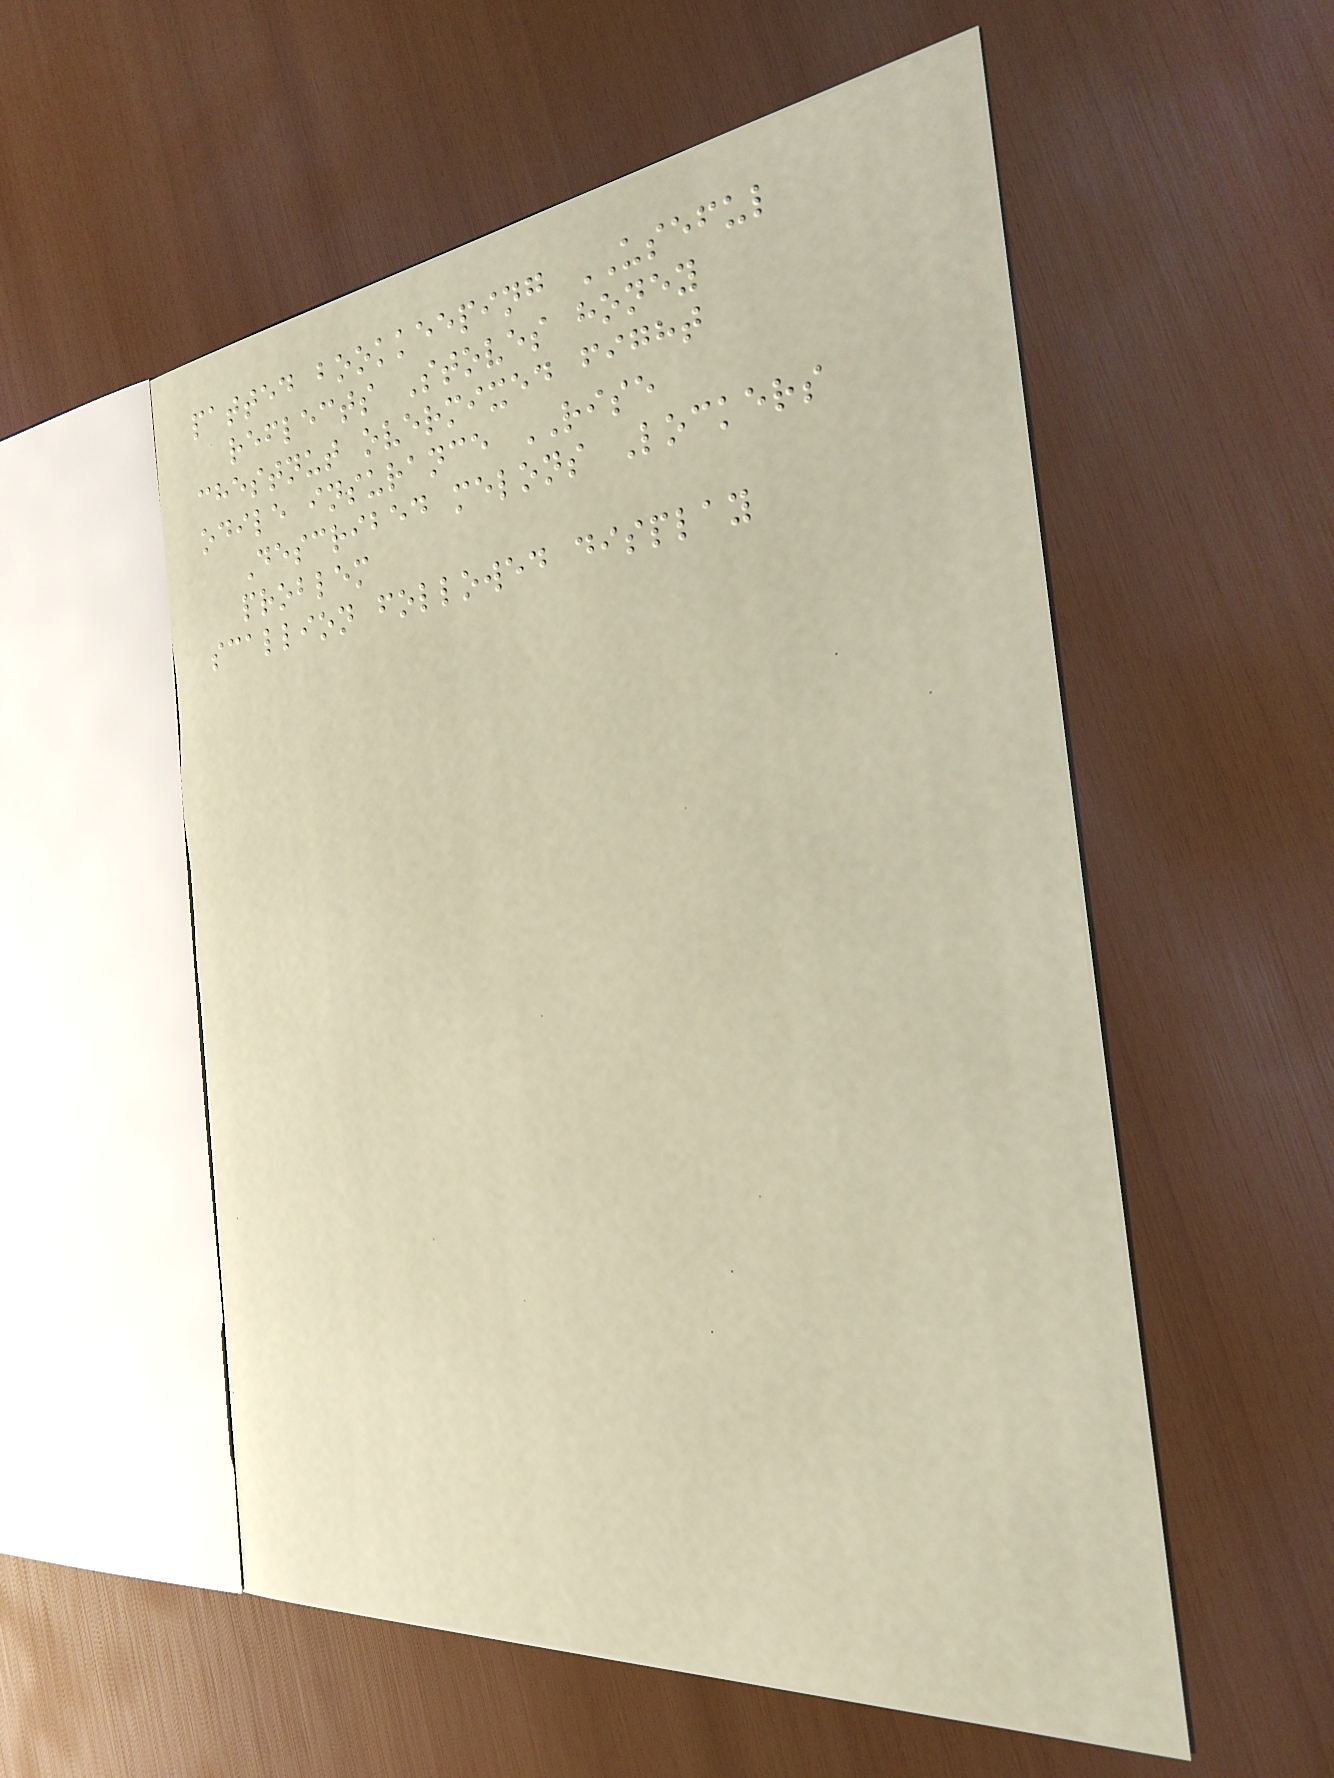patted bookkeeping USEFUL
reflects Stoves honey
chestnut overmixed fight
odile insurance RISE
Described melons Lockers
problem
scallion followed display
